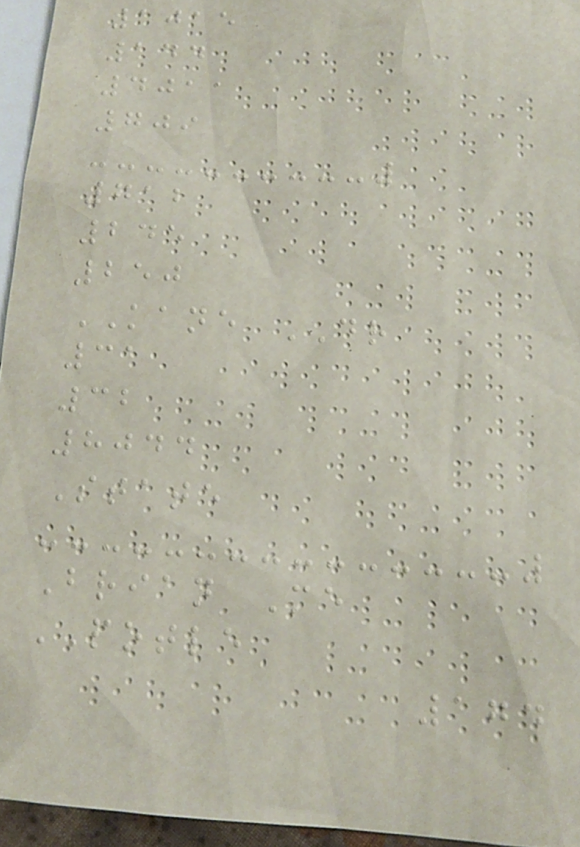1015
144
4011
709
712
245
250
KANE DR
31
32
8044
State
Brian Me
POTLE
174
